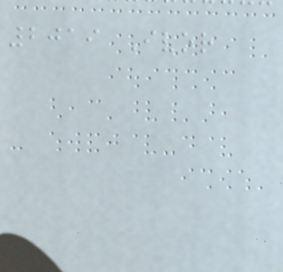2019 Ivor
